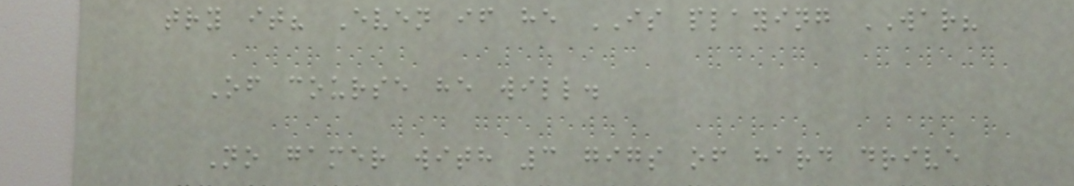try it? Even if he IS playing WAR?
Of course he will.
No gamer with 3 gigs of hard drive
